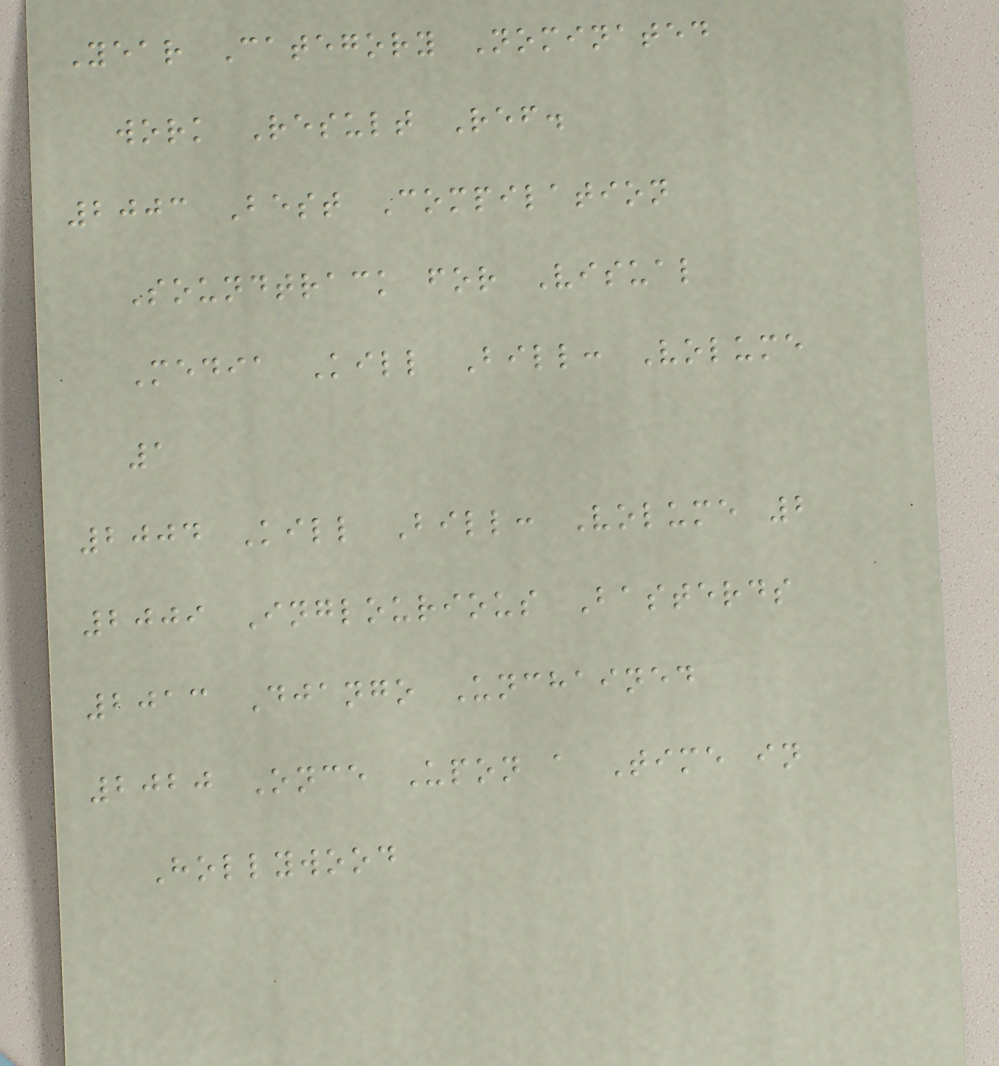Year Category Nominated
work Result Ref.
2003 Best Compilation
Soundtrack for Visual
Media Kill Bill: Volume
1
2004 Kill Bill: Volume 2
2009 Inglourious Basterds
2013 Django Unchained
2020 Once Upon a Time in
Hollywood
